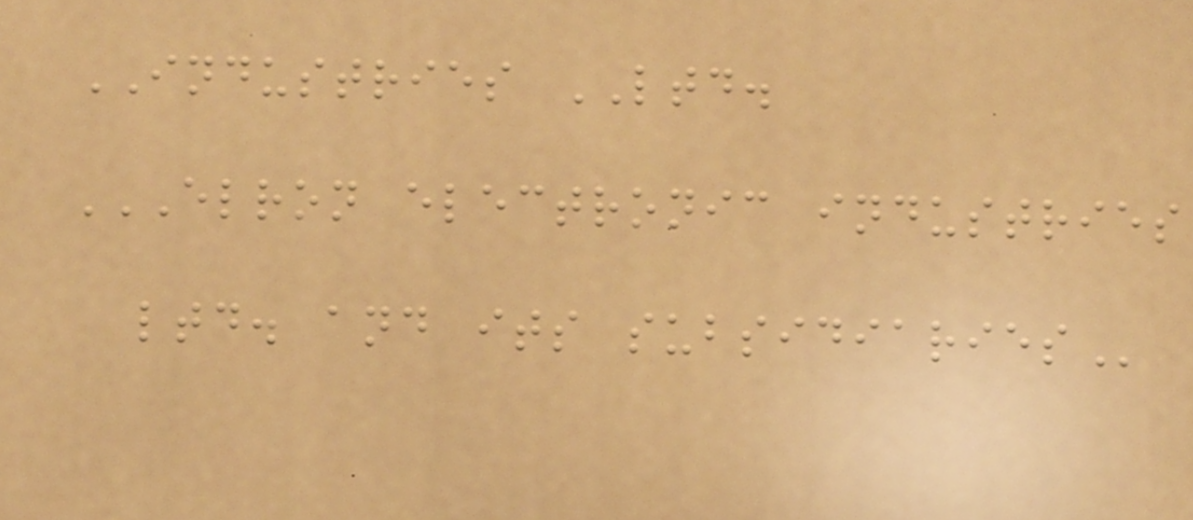INDUSTRIES LTD.
ELRON ELECTRONIC INDUSTRIES
LTD. AND ITS SUBSIDIARIES
